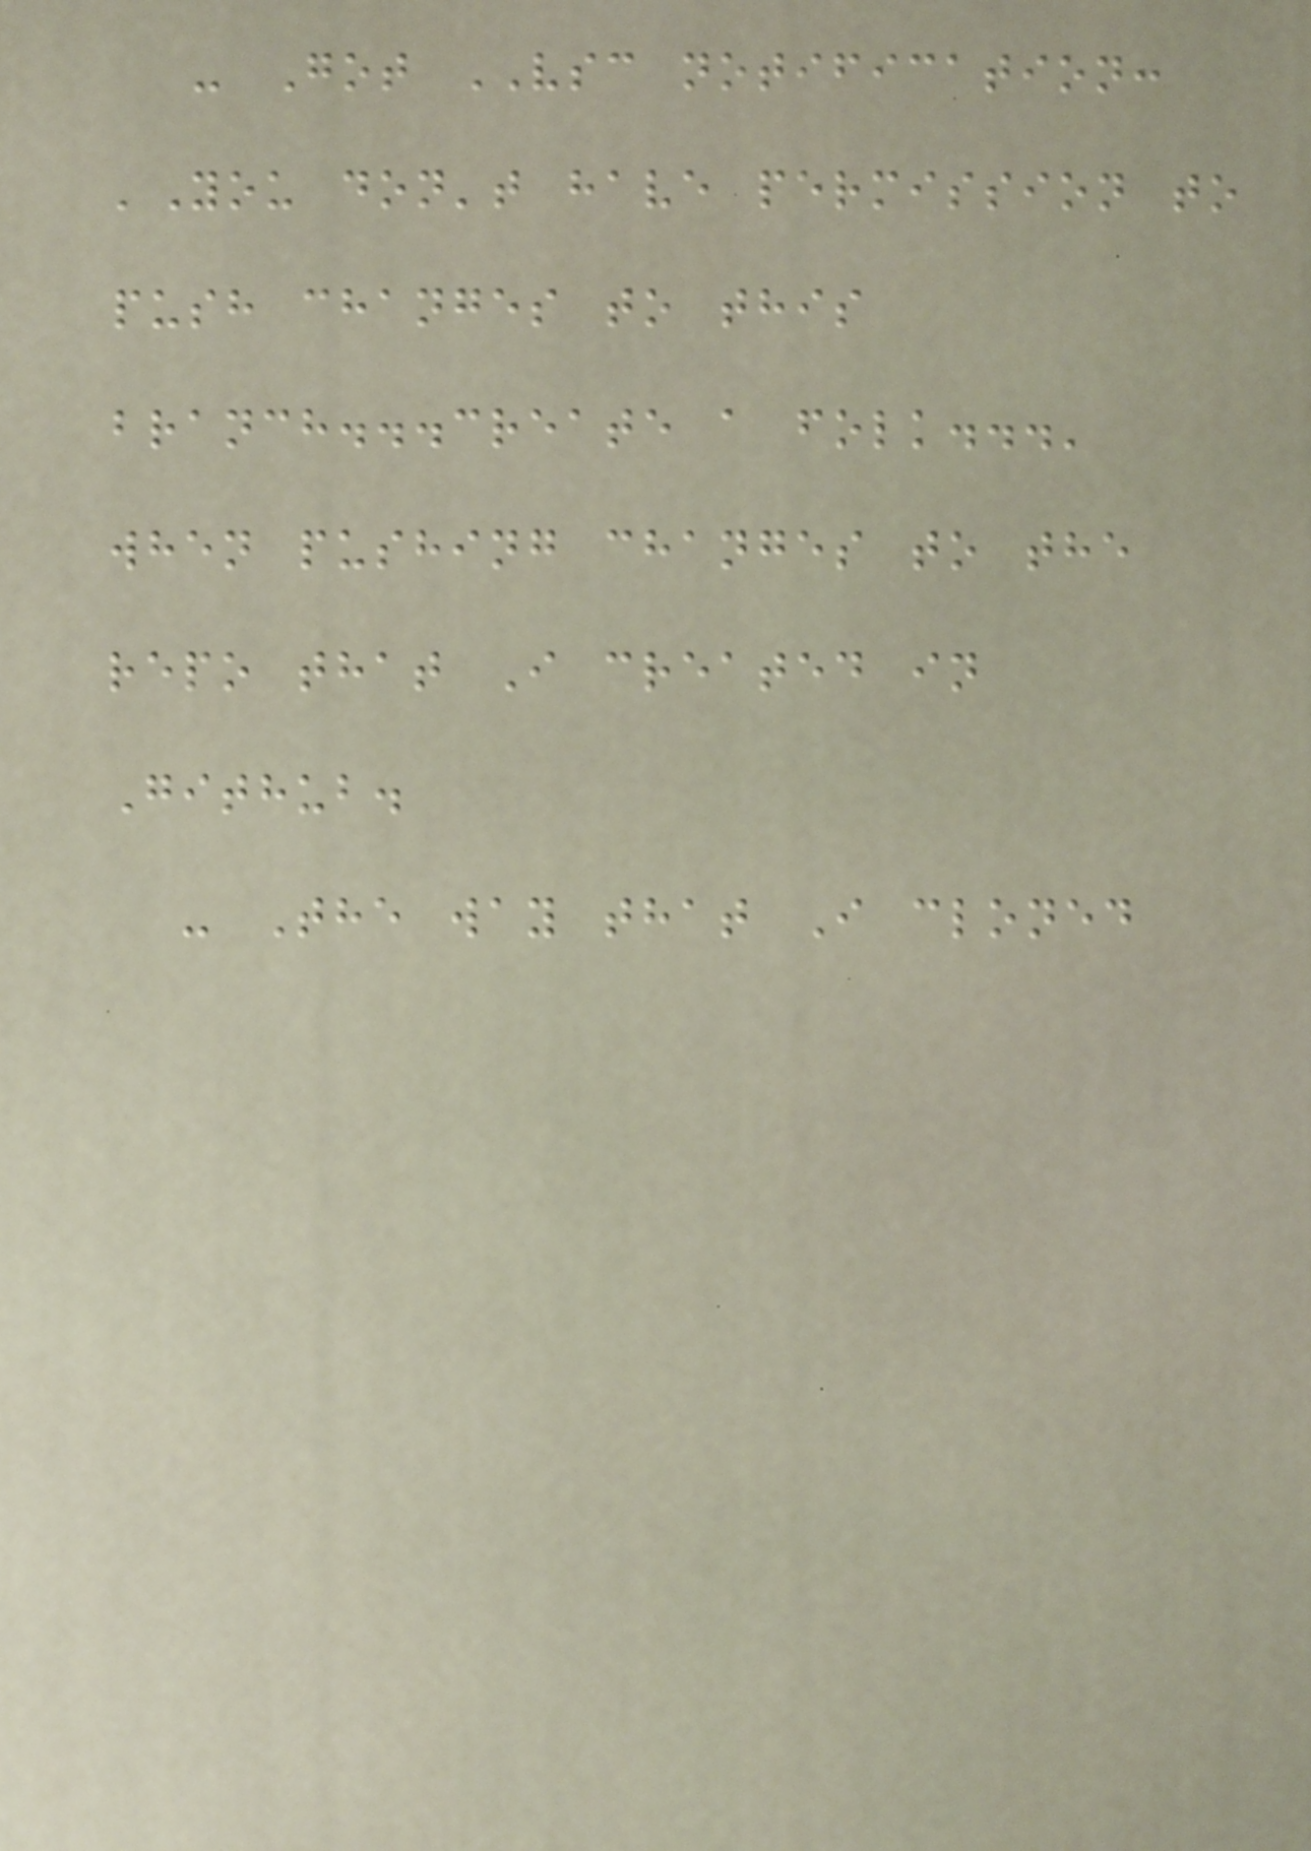- Got VSC notification:
'You don't have permission to
push changes to this
branch...create a folk...'
when pushing changes to the
repo that I created in
Github.
- The way that I cloned
